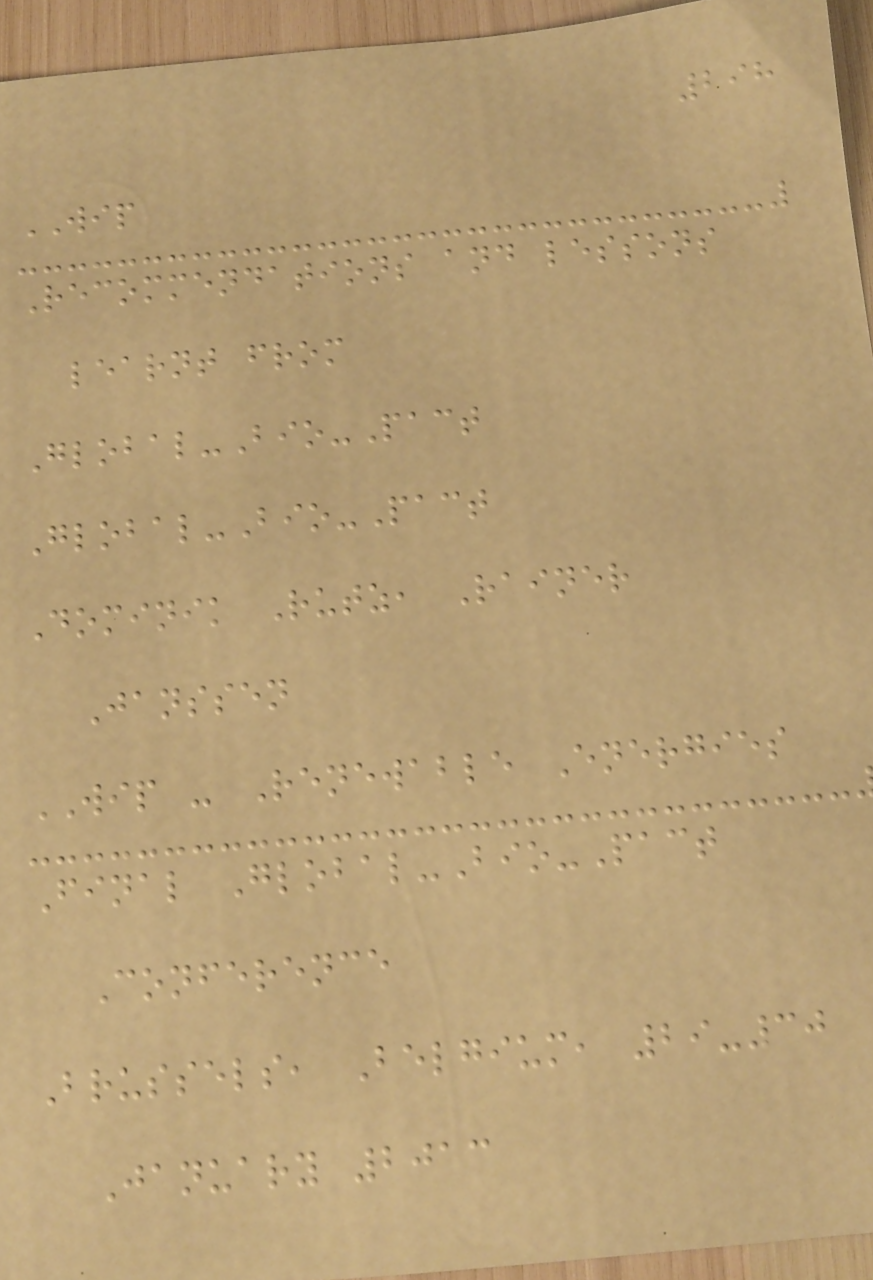298
WIP
Recommendations and lessons
learnt from
Global-Bio-Pact
Global-Bio-Pact
Dominik Rutz, Rainer
Janssen
WIP - Renewable Energies
Final Global-Bio-Pact
Conference
Brussels, Belgium, 29-30
January 2013
